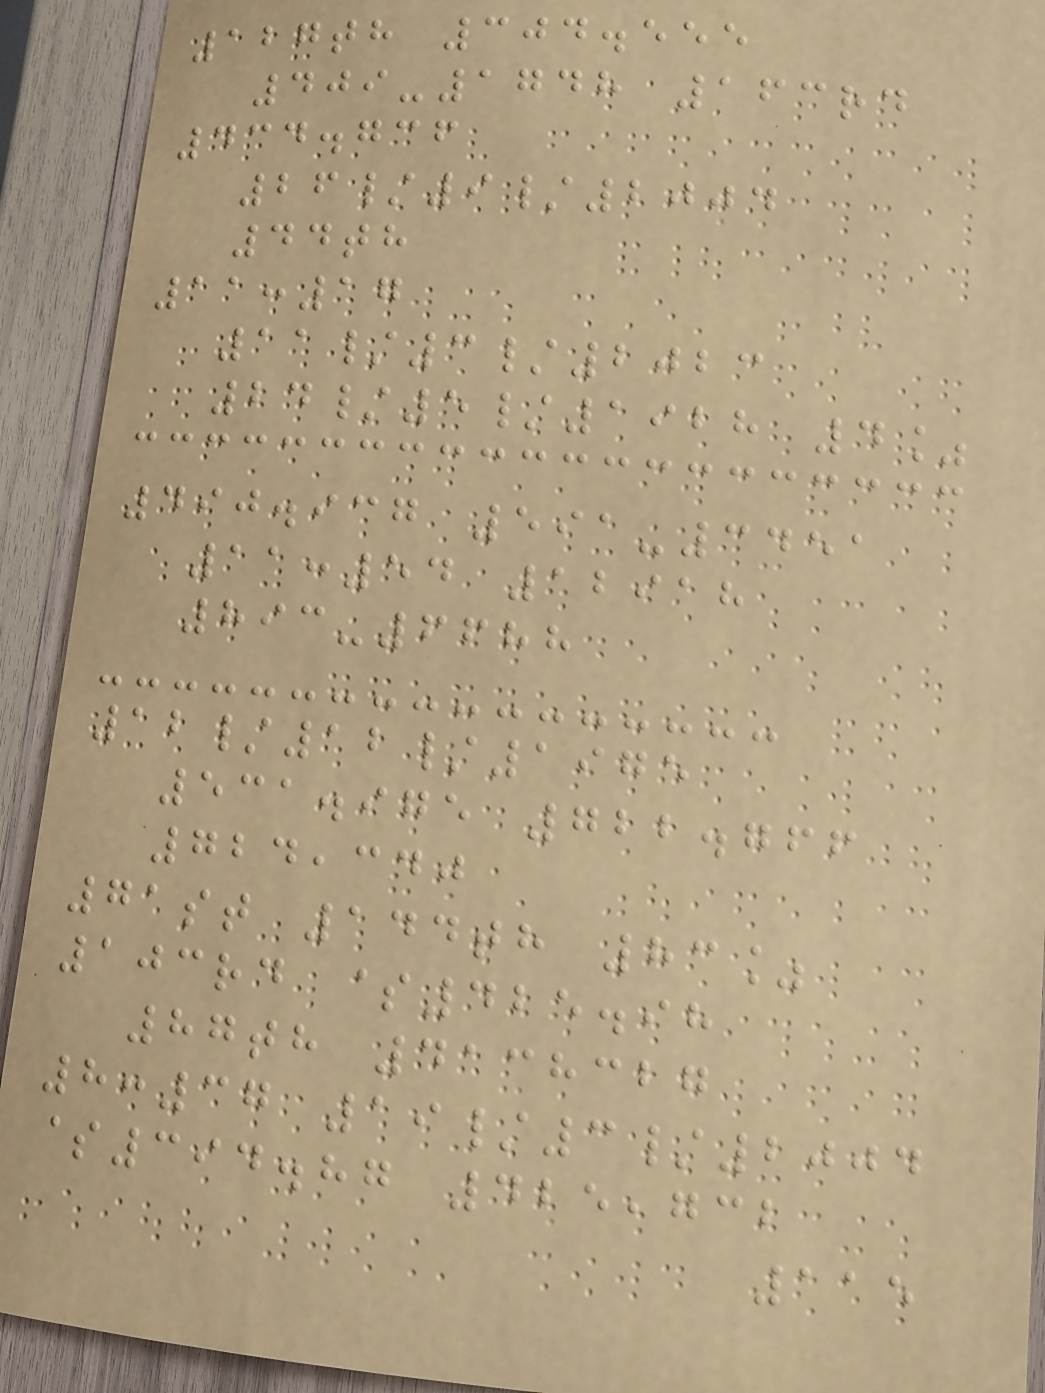127th 304.555
409-1748 163rd
434.736
26/9/2004
44th
11:17
11/3/2023
24/5/1928 4%
490.937 591-3451
11:54 12918
893-6688
12/12/1975
531.975 722.766
724,340
71st 144th 83%
103rd $425.98
87th 4138327
8:37 19/3/2004
$394.87 425,732
115
